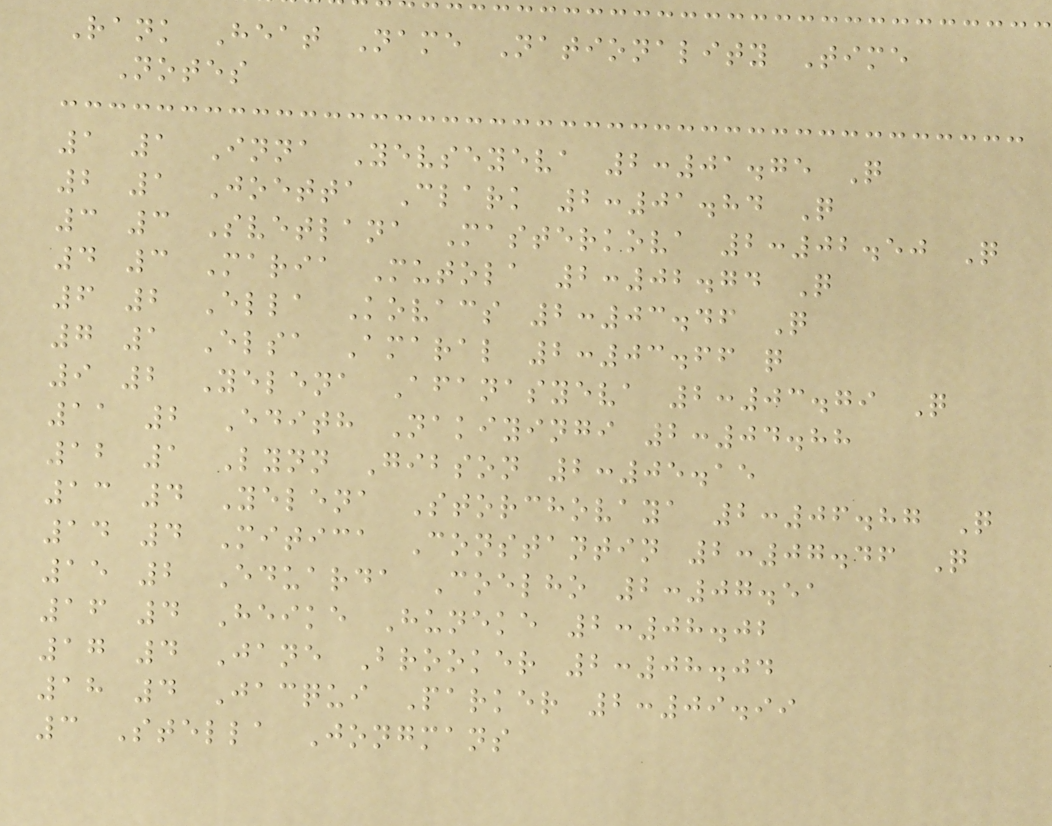Rank Heat Name Nationality Time
Notes
1 1 Inna Yevseyeva 2:01.75 Q
2 1 Joetta Clark 2:01.84 Q
3 3 Svetlana Masterkova 2:02.50 Q
4 3 Maria Mutola 2:02.74 Q
6 2 Ella Kovacs 2:03.46 Q
7 1 Elsa Amaral 2:03.66 q
9 2 Yelena Afanasyeva 2:03.79 Q
11 2 Edith Nakiyingi 2:04.88
12 1 Lynn Gibson 2:05.15
13 4 Yelena Storchovaya 2:06.87 Q
14 4 Mitica Constantin 2:07.46 Q
15 2 Eduarda Coelho 2:07.51
16 4 Heike Huneke 2:08.02
17 4 Jane Brooker 2:08.04
18 4 Jacqui Parker 2:09.99
3 Stella Jongmans
